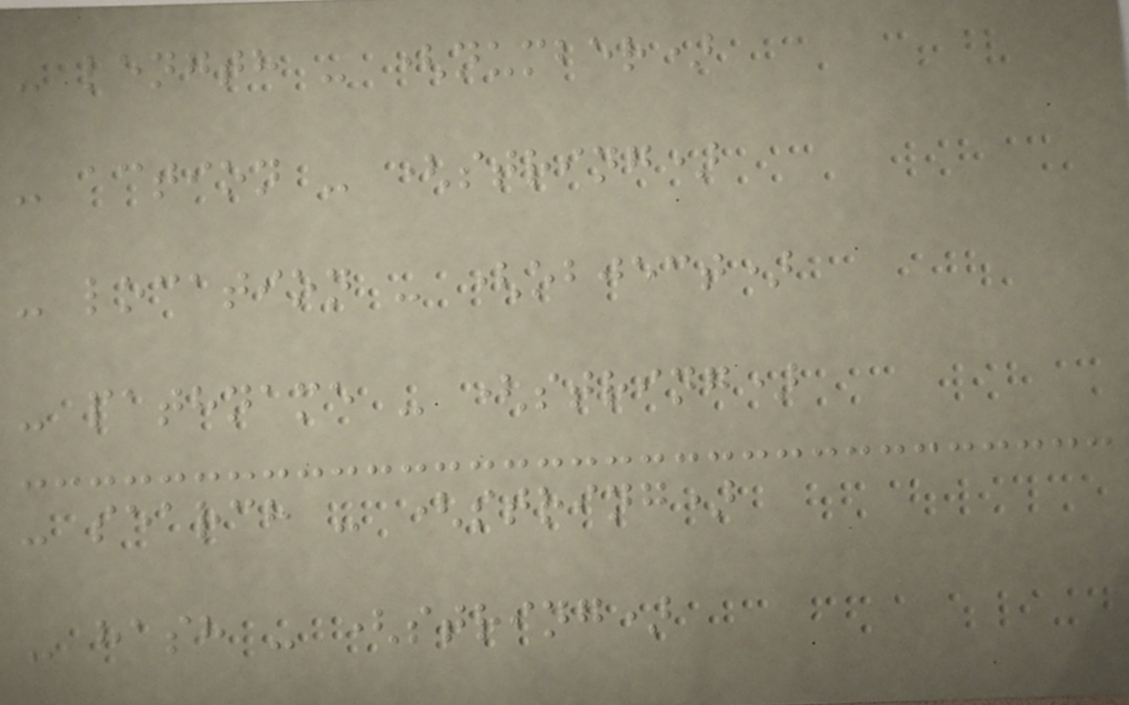- length - (number)
- action - (string)
- location - (object)
- pathname - (string)
- search - (string)
- hash - (string)
